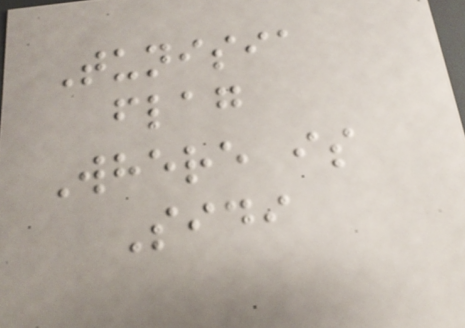Tunisia
flag
Where is
Sidi
